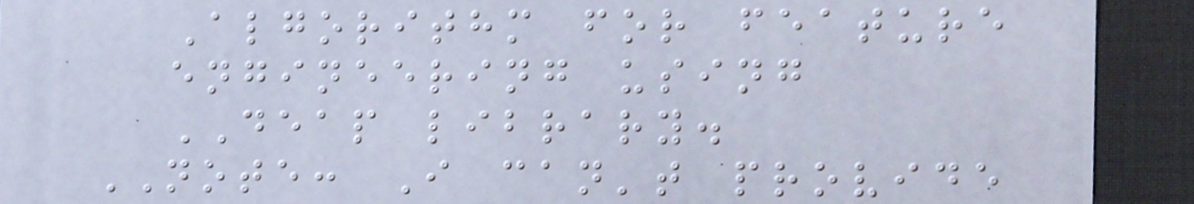Algorithm for feature
engineering using
DEAP library.
NOTE: I can't provide
